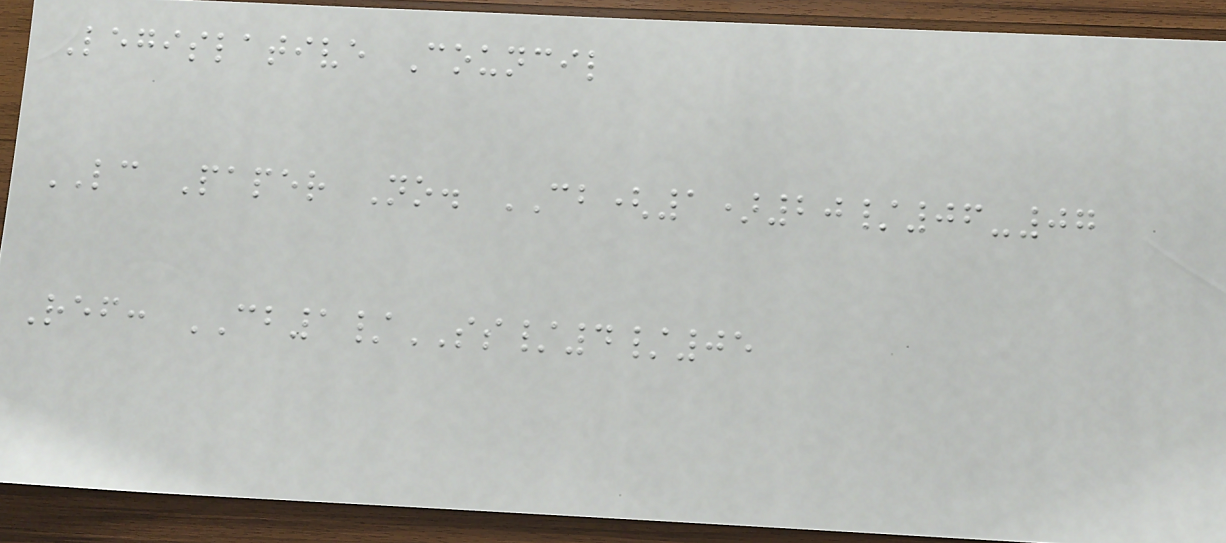Legislative Council
LC Paper No. CB(1)20/06-07
Ref: CB1/SS/4/05
